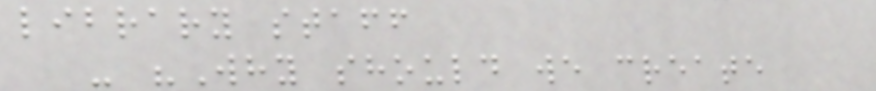library staff
- "Why should we create
